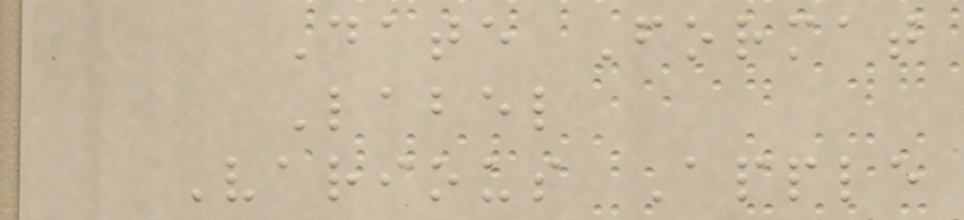Date Format
Label
Various Apple
